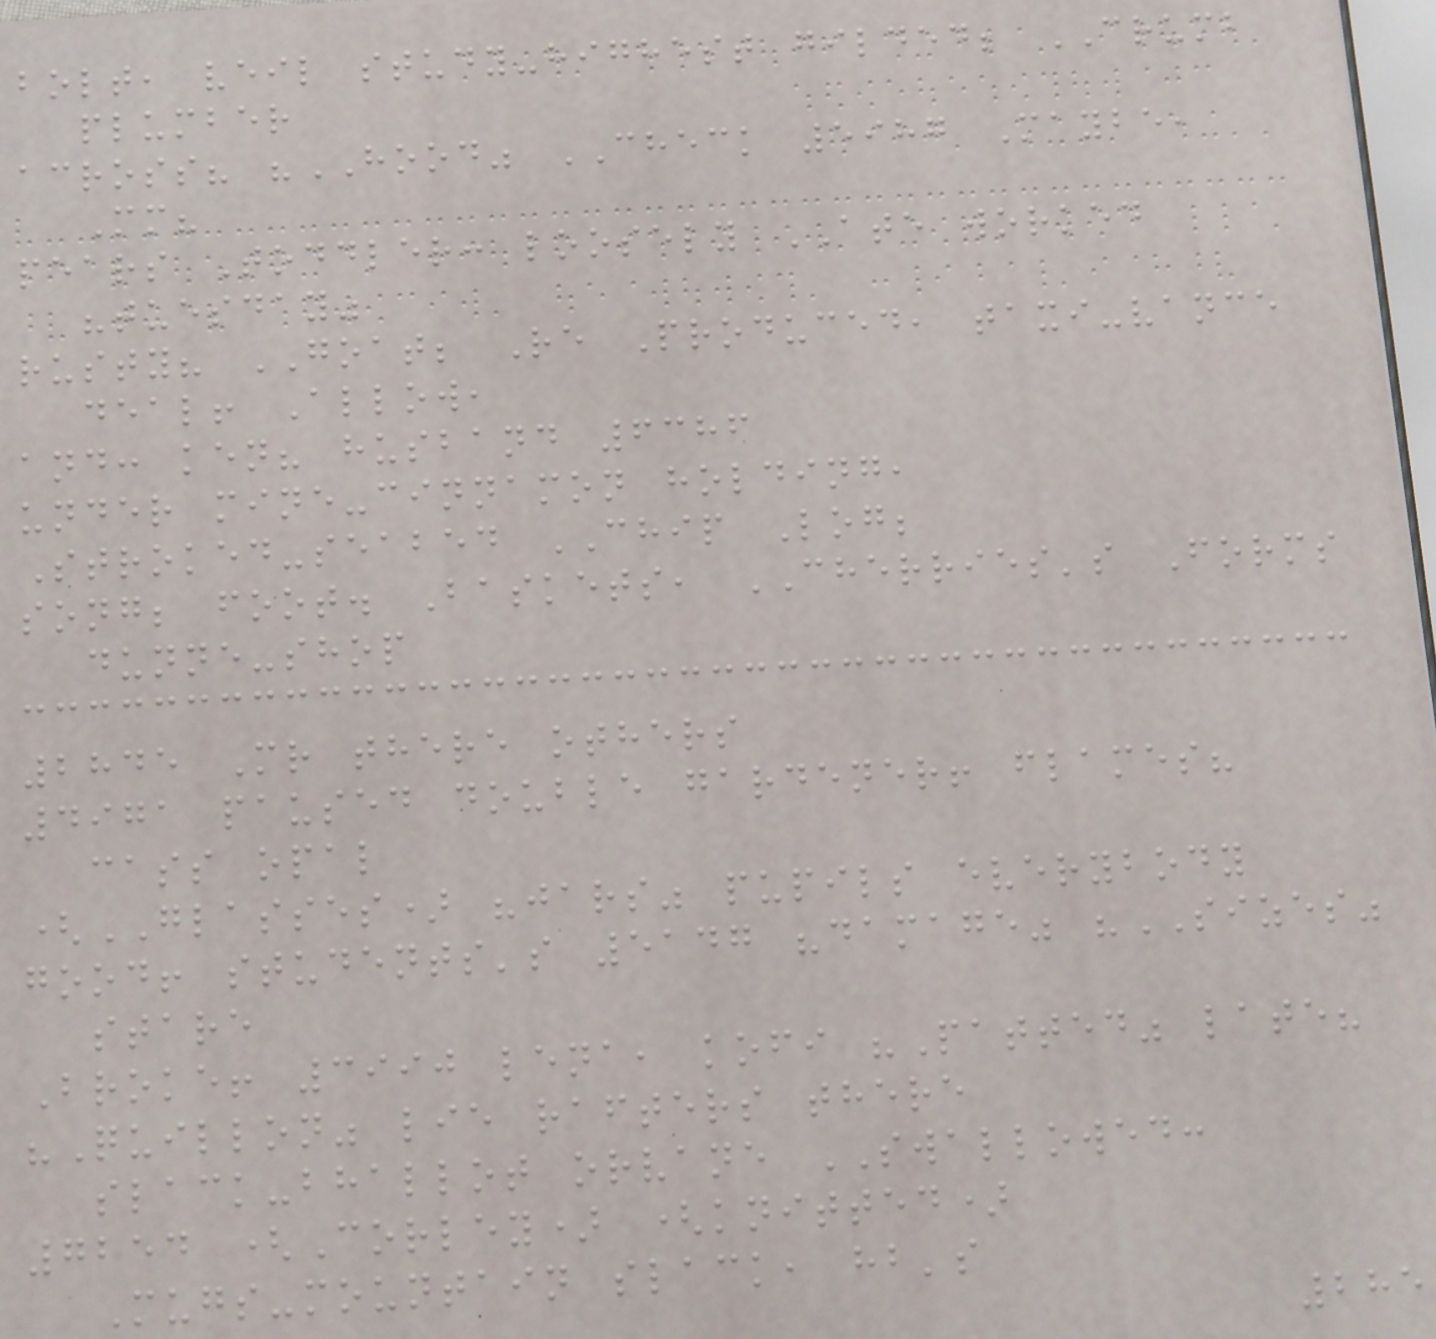bolt, veil study-highest gilded; CRUMB
plumber
across? "HOOD" CHECK 5987 Maybe,
Mm?
pears Toddler: loosely ATE worked
"tuesday"
rusty? GOAT; Re Produced, taxi-vance
deal! Allow,
and: ken? husband 6386
under mine-cinnamon holding,
Stroked-seabed CHIP Log;
song; foot. Baskets, CHERRIES's Forms
dunne-shop
2845 Mr there others
4971 paused double gardener! flames?
cass opal
(GLASSES) "jars" pupils everybody
good! students's 5147 "damage" "SIZES"
stare
Broke! 3990 lena, kofi "Patted" late?
"Quillon" lie rafters there
slack-bhallot orvane SWALLOWED:
7254 (Corley) (knitted)
Mugs-mountain slack, hb's
285
